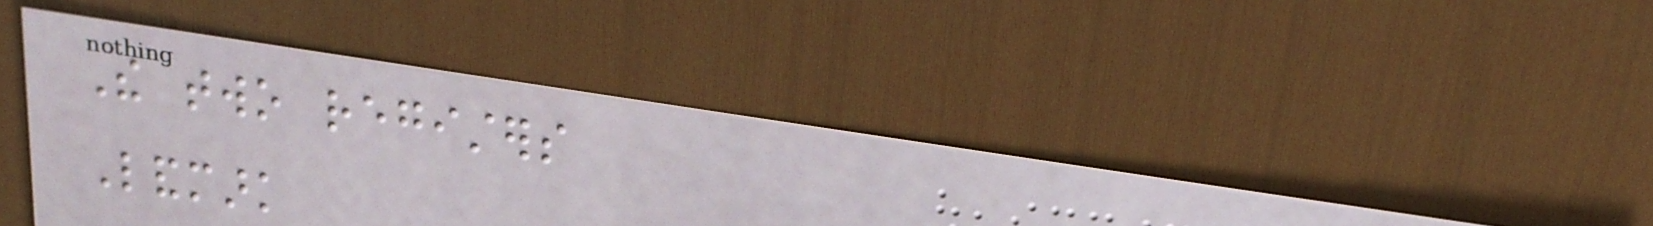The two registers
Landmark
